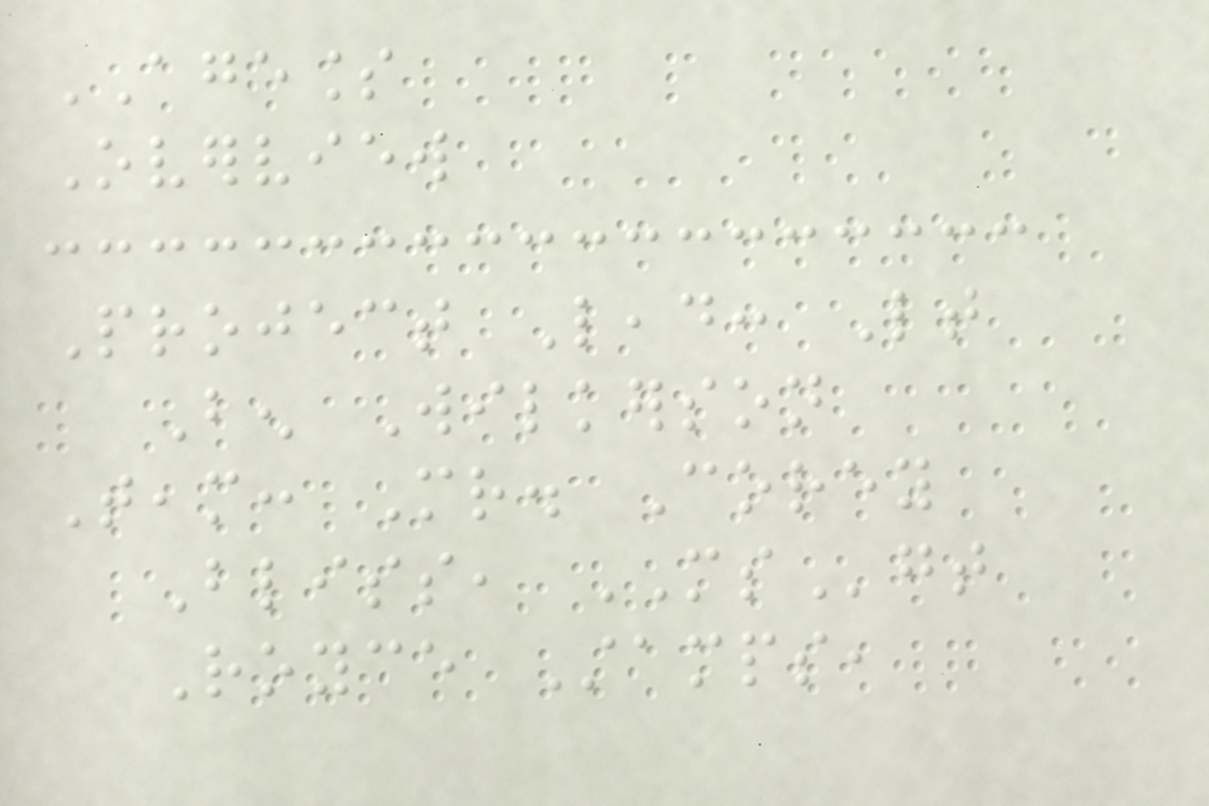AGELESS
Overview
Project Lead: Lt
Ben Wilkerson
Team: Mr. Corey
Bliss, MSgt
Royce Stamps,
